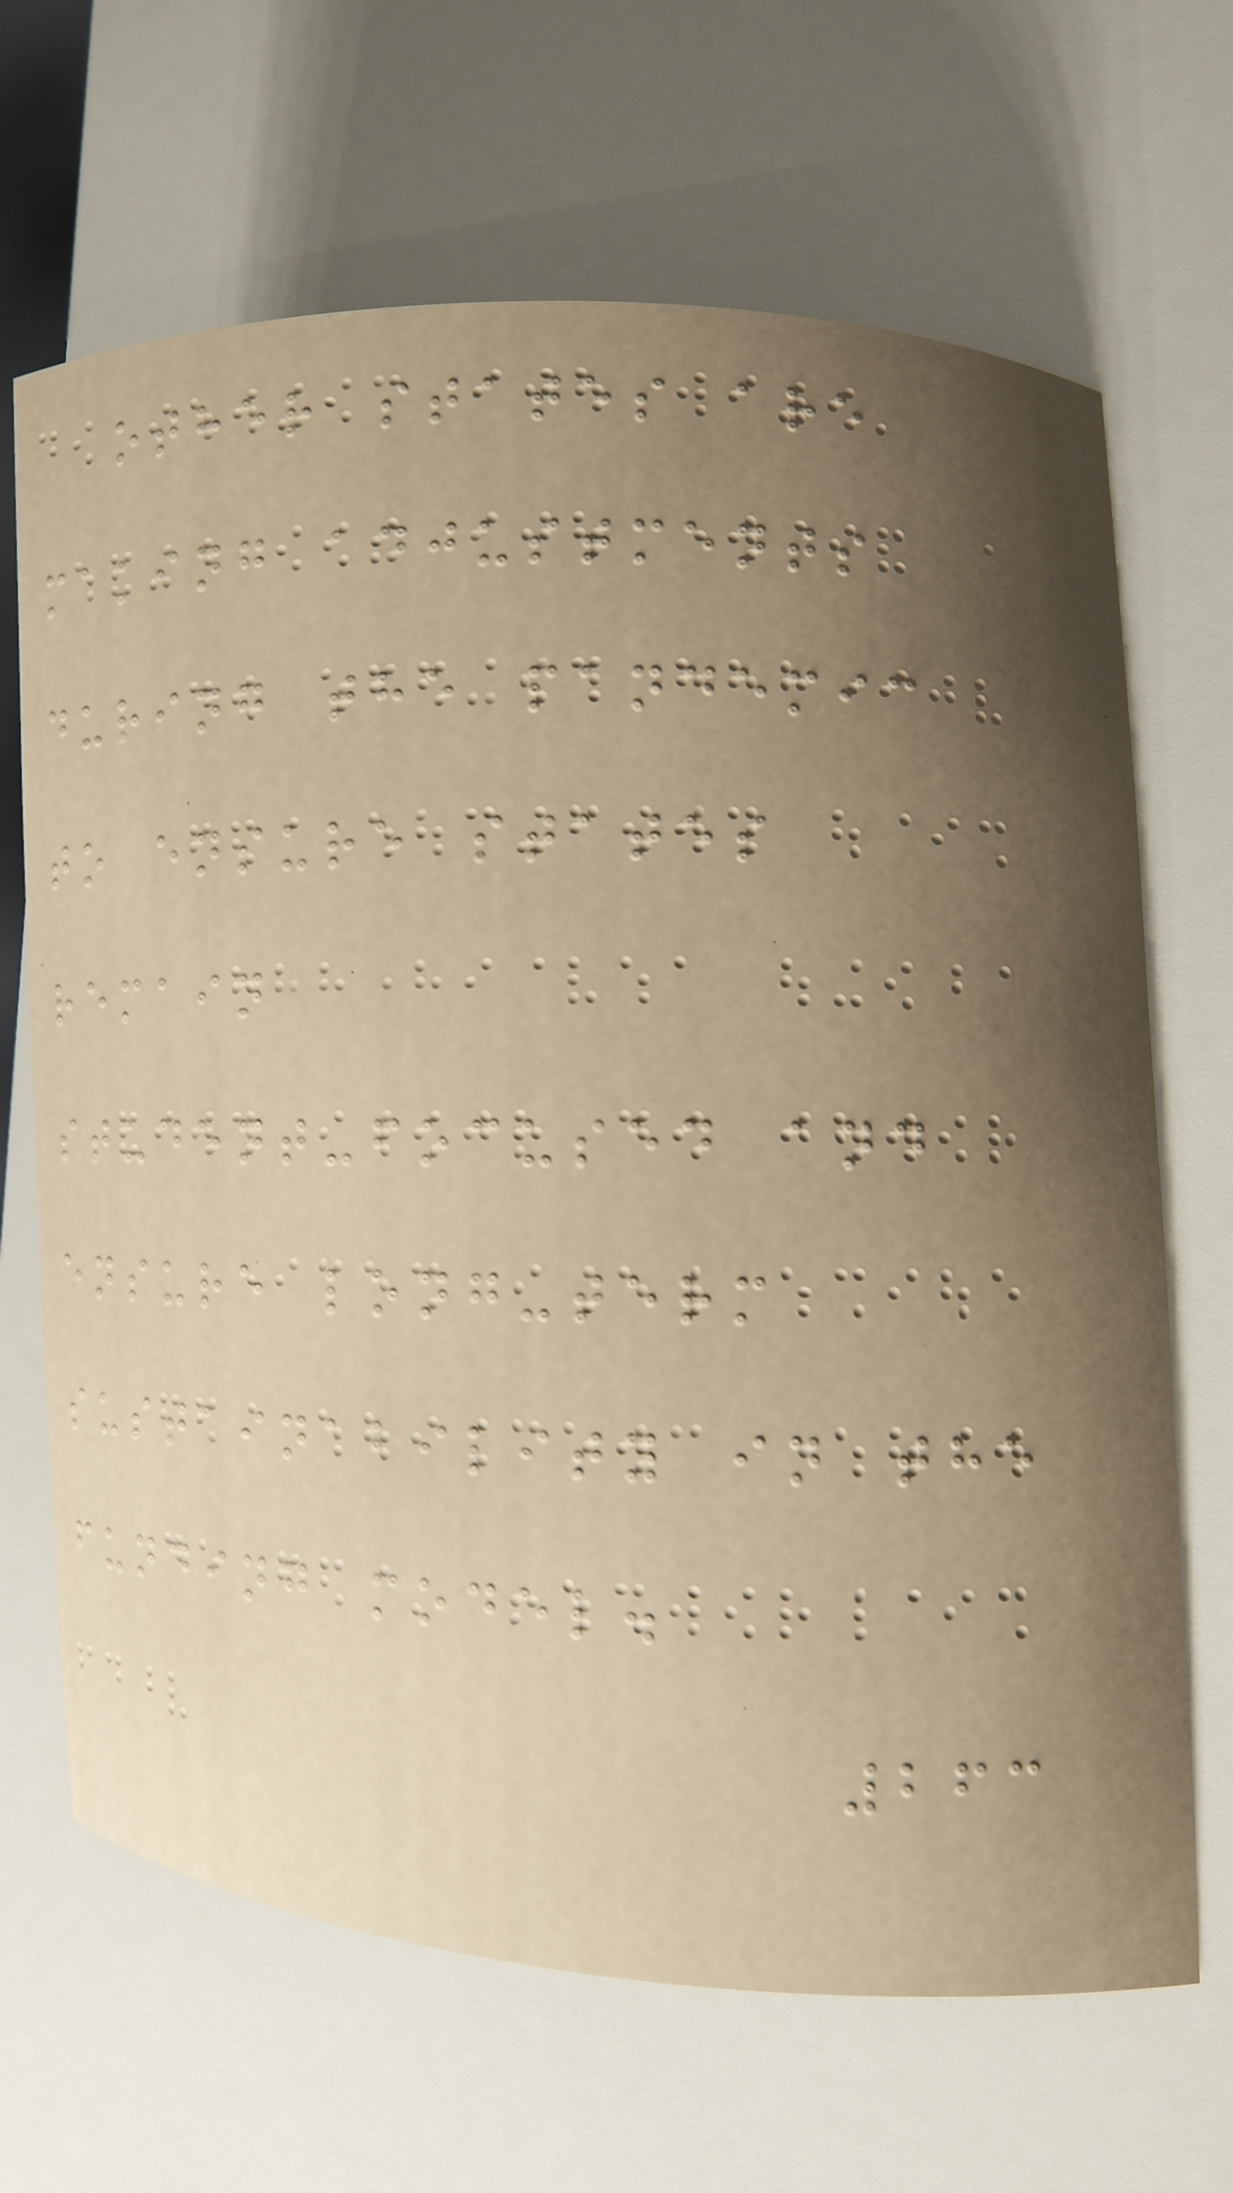other states are
making adjustments
during the pandemic
to ensure states
remain
student-focused and
ensure long-term
sustainability in the
funding model.
263
